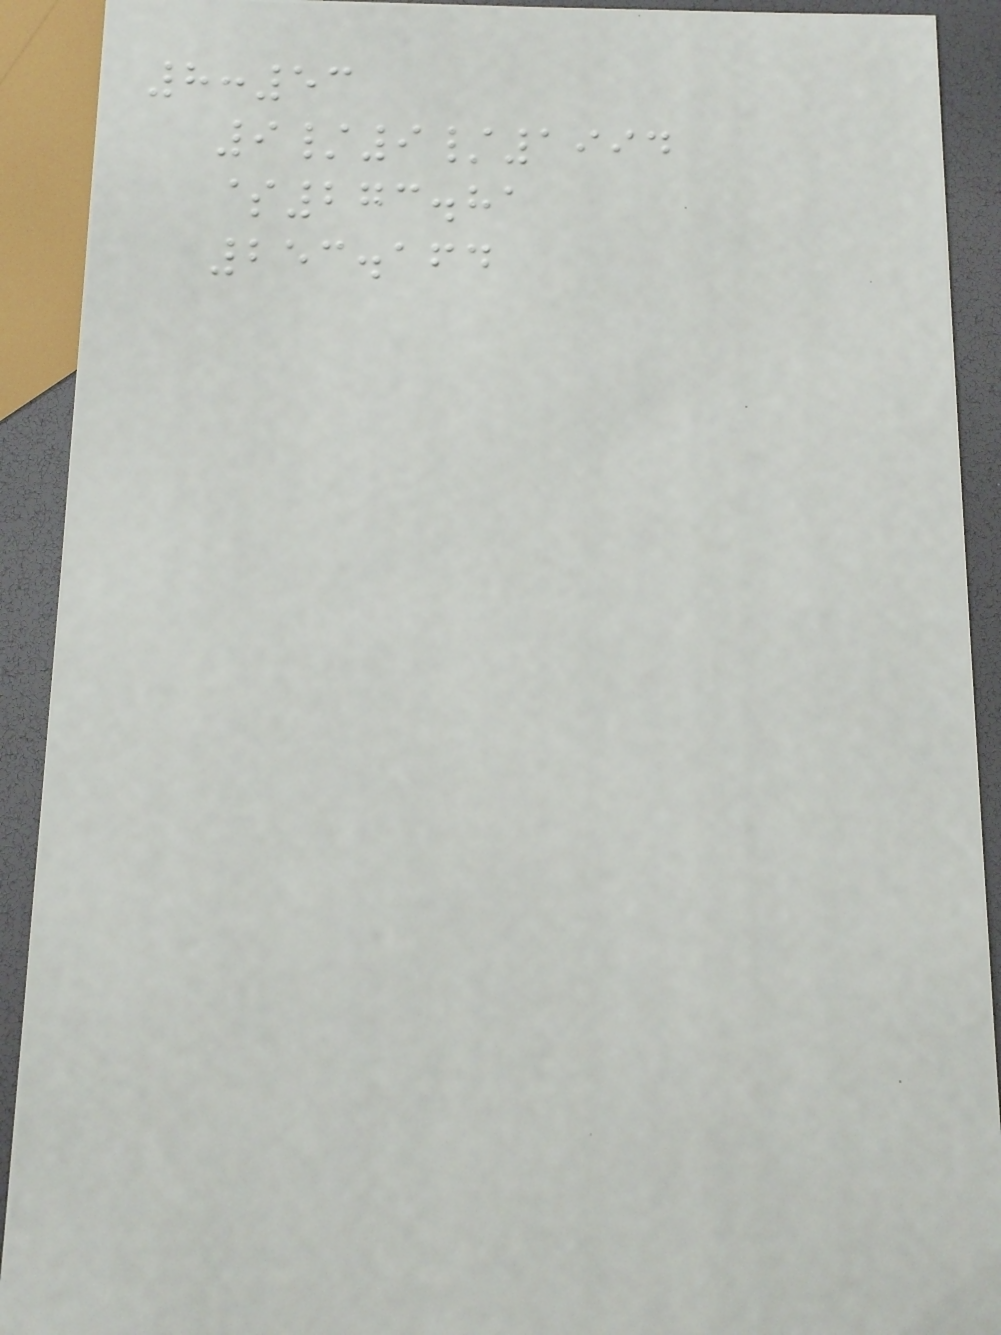8:53
9/9/1994
$273.81
253.164
